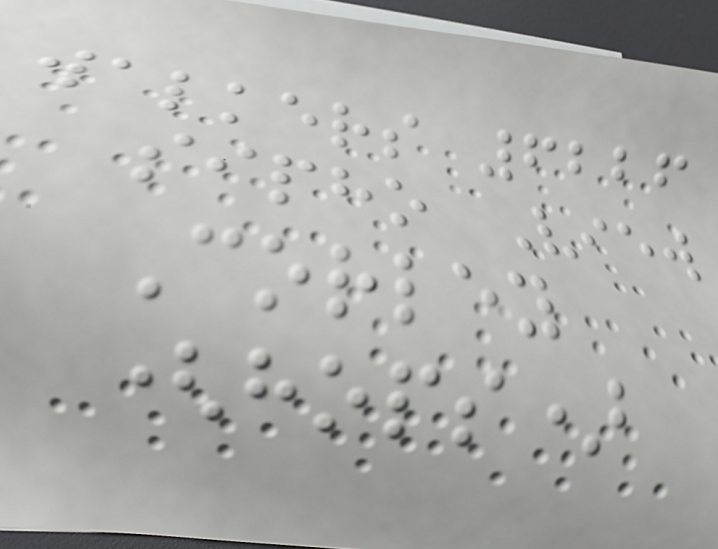walkers 6226
sipho View
Corley
(hops)
